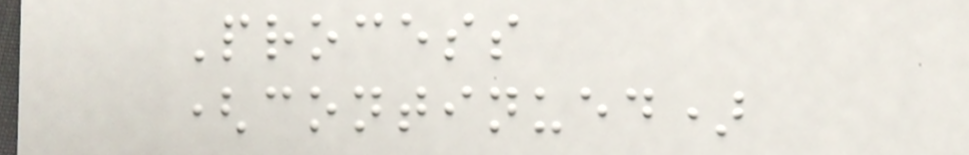Process
(continued)
